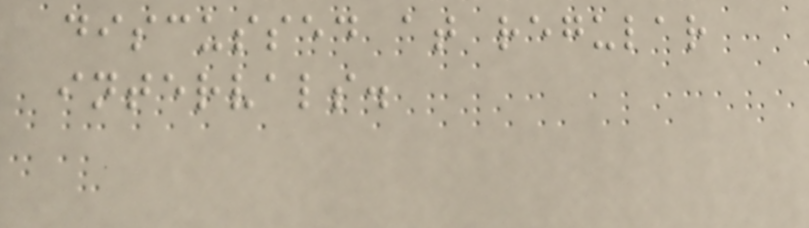discussed at regular
intervals.
